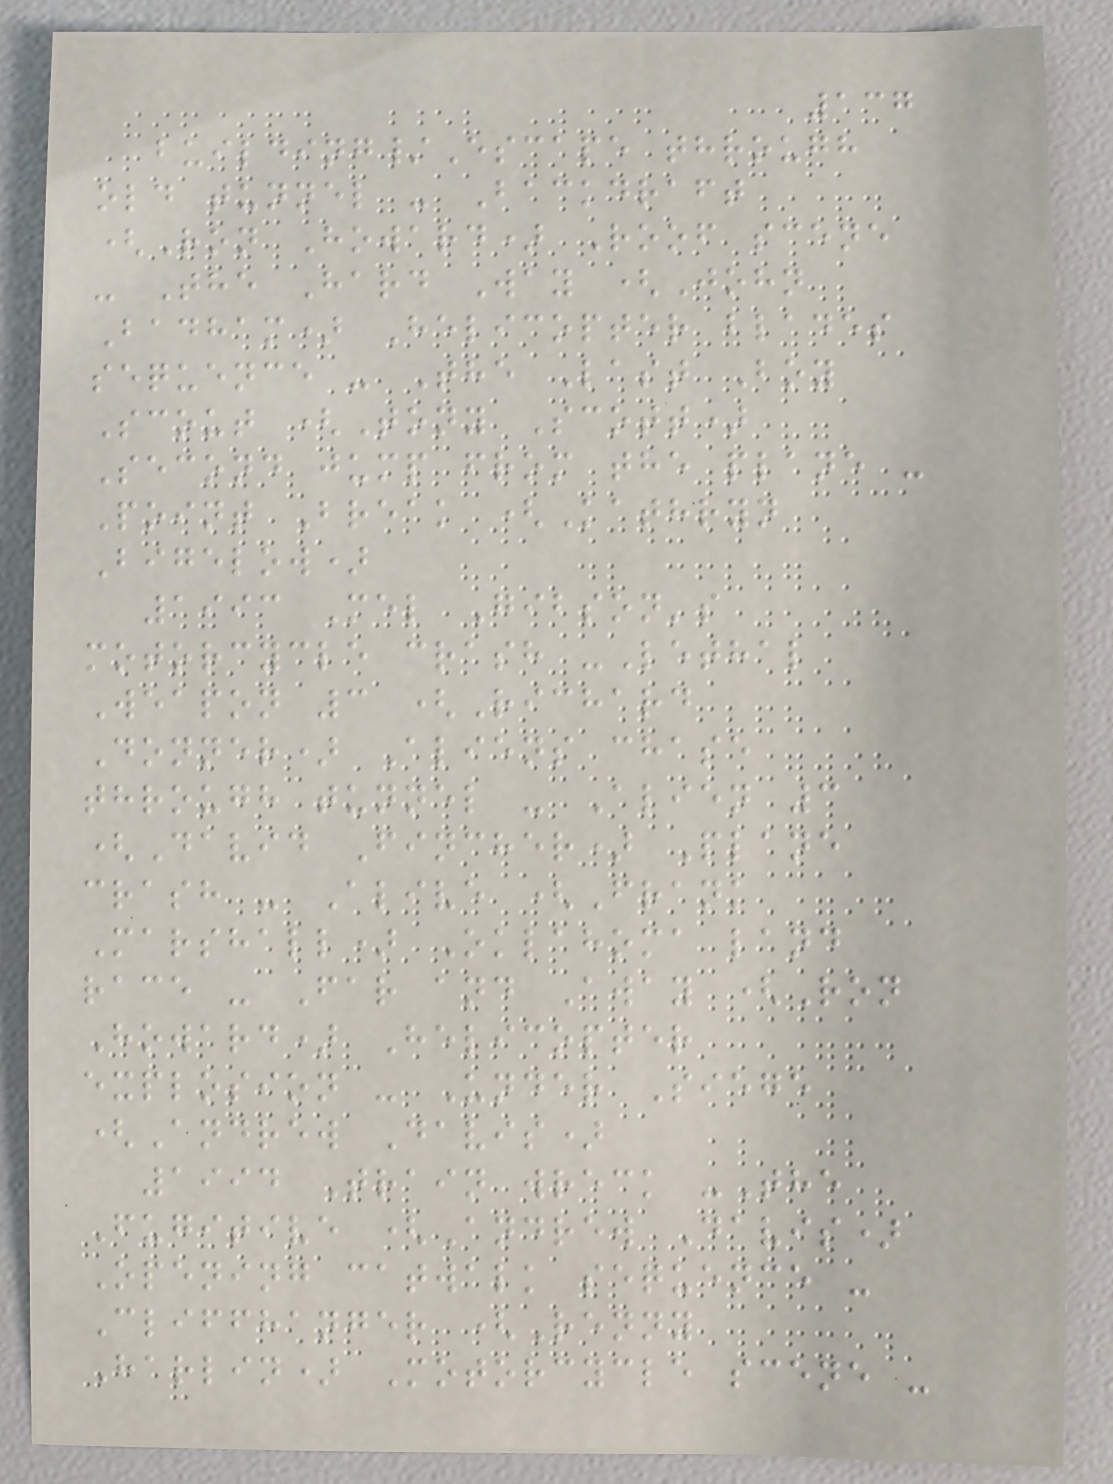137
building/Escape through
old tunnel - Backdraft
(Ron Howard) Roof scene
- The Hard Way (John
Badham) Helicopter blades
sequence - The Last Boy
Scout (Tony Scott)
Second jump from the plane -
Point Break (Kathryn
Bigelow)
1993 Mel Gibson's
motorcycle crash -Lethal
Weapon 3 (Richard
Donner) Aliens chase
through tunnel - Alien 3
(David Fincher) Plane
crash - Alive (Frank
Marshall) Oklahoma land
race - Far and Away (Ron
Howard) Helicopter
explosion - Under Siege
(Andrew Davis)
1994 Train wreck -The
Fugitive (Andrew Davis)
Opening catwalk sequence -
Cliffhanger (Renny
Harlin) Motorcycle scene -
